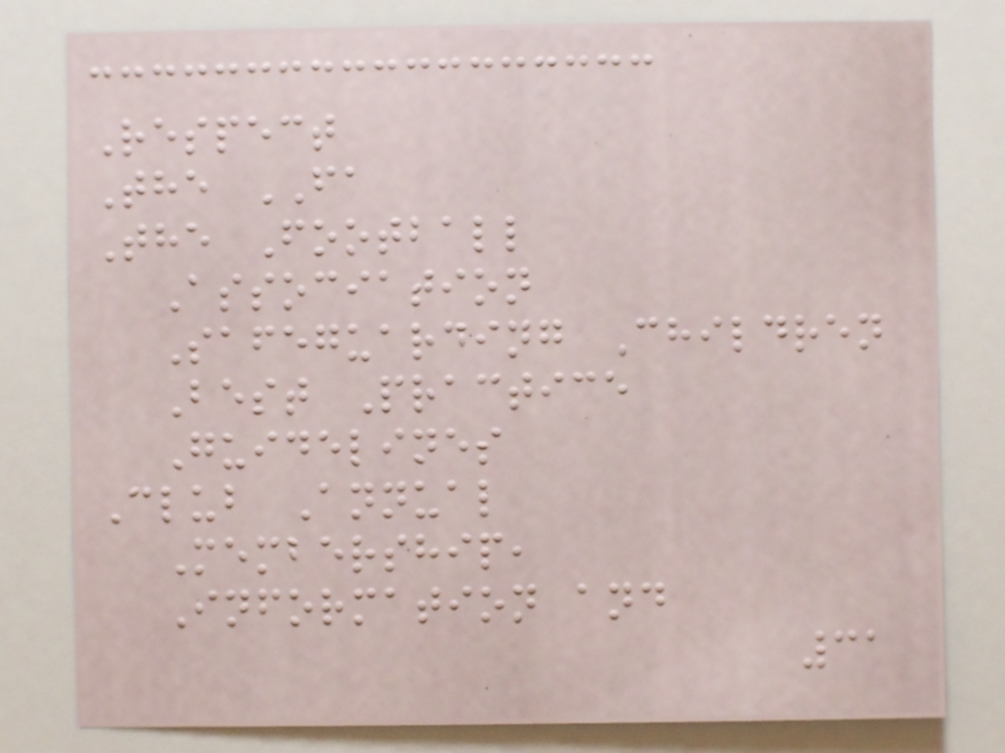Respect
The FA
The Football
Association
Safeguarding Children
Best Practice
Guidelines
Club Annual
Membership,
Information and
31
